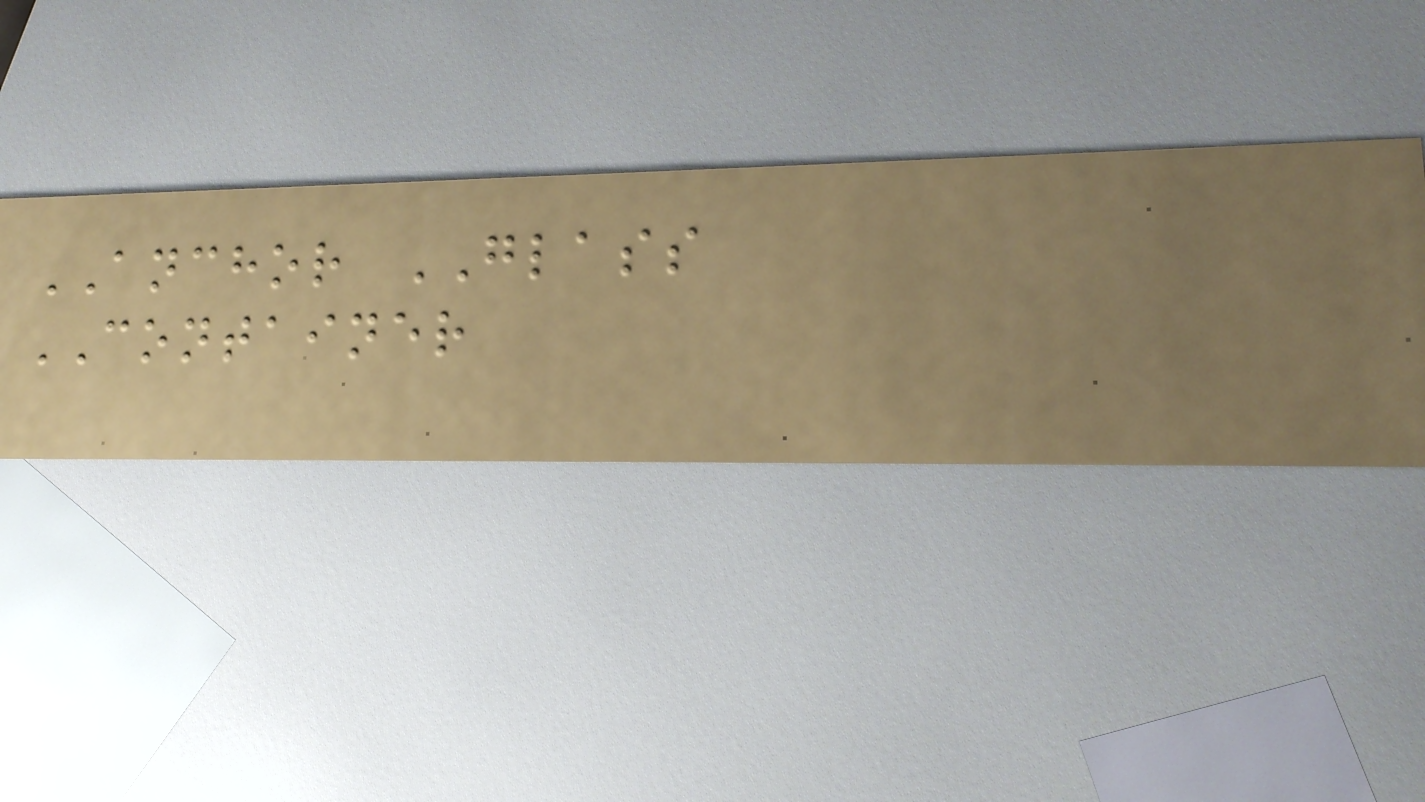ANCHOR GLASS
CONTAINER
